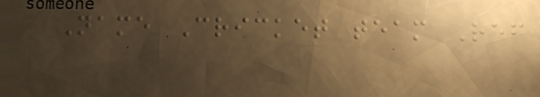Name Cricket team Ref
